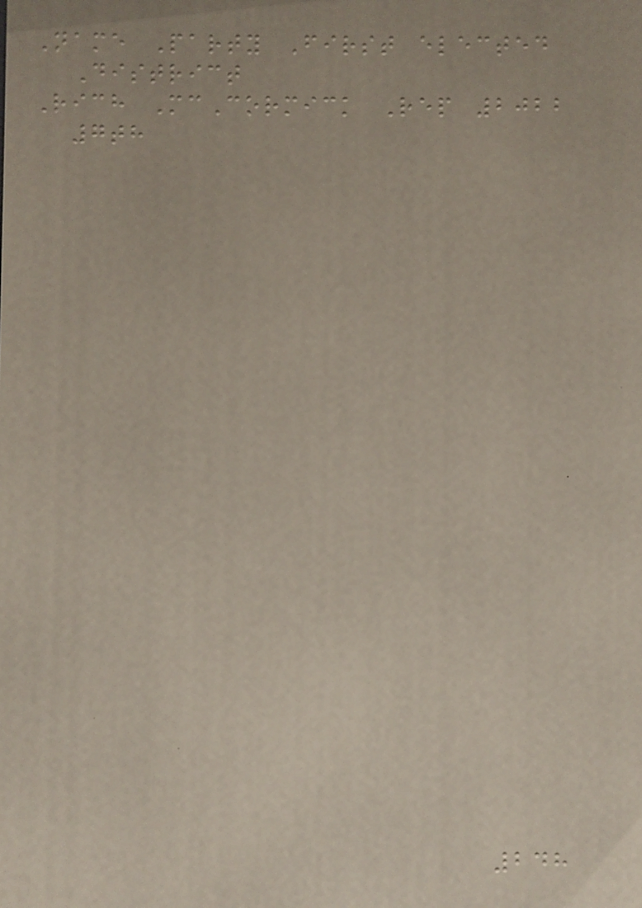Name Party First elected
District
Rich McCormick Rep 2022
7th
248
